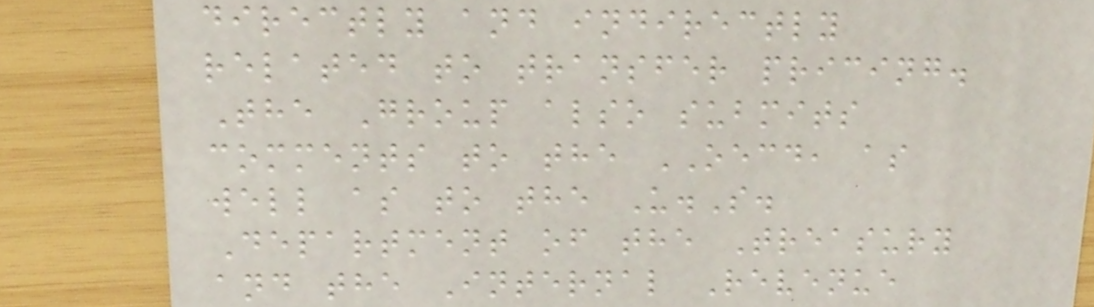directly and indirectly
related to transfer pricing.
The Group also submits
comments to the OECD, as
well as to the U.S.
Department of the Treasury
and the Internal Revenue
